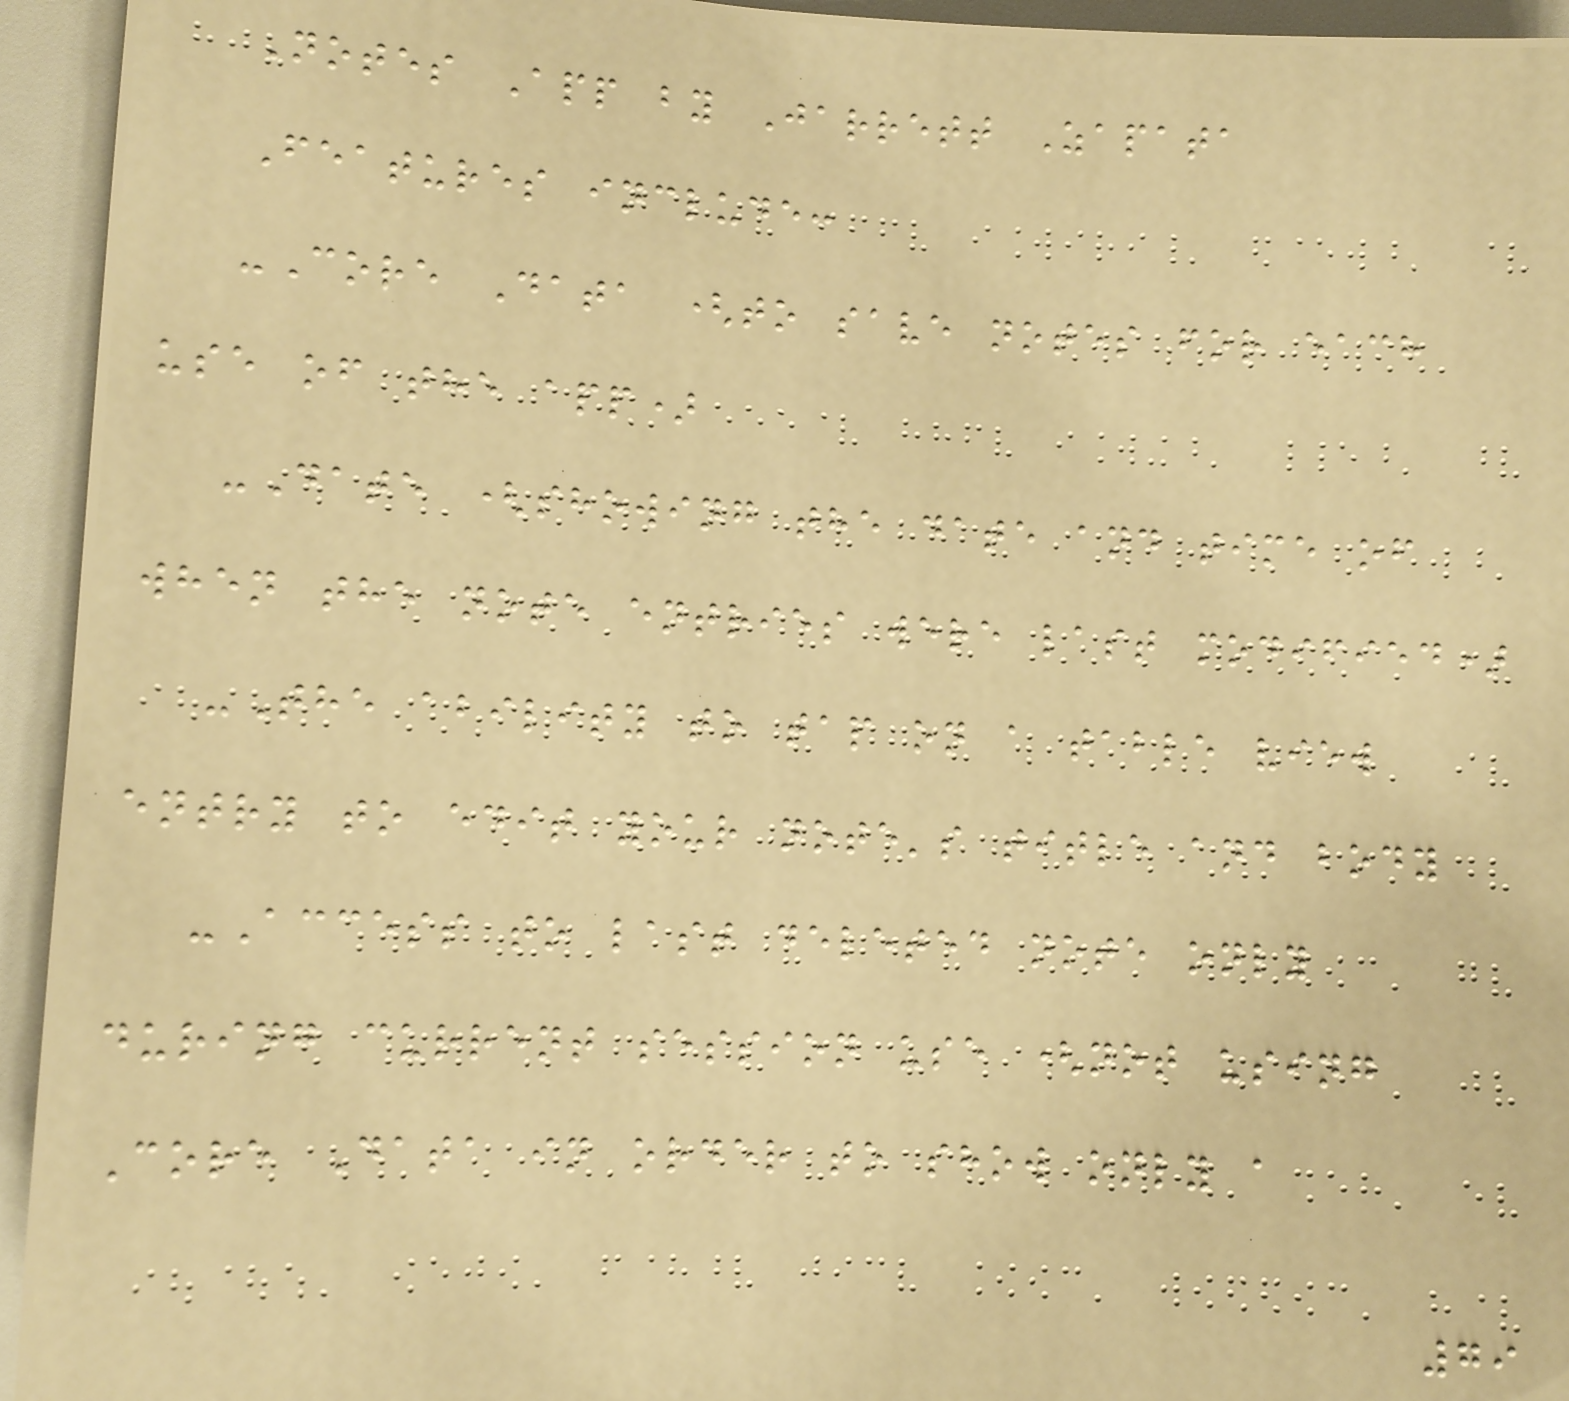Notes App by Jarrett Zapata
Features include:
-Core Data (to save notes for each
use of the app)
-Date (showing the date and time of
when the note entries were last modified)
-The ability to tap on a table view
entry to edit your note's title and body
-Access to last deleted note only
during current session use (not using
Core Data in order to show only a
79
